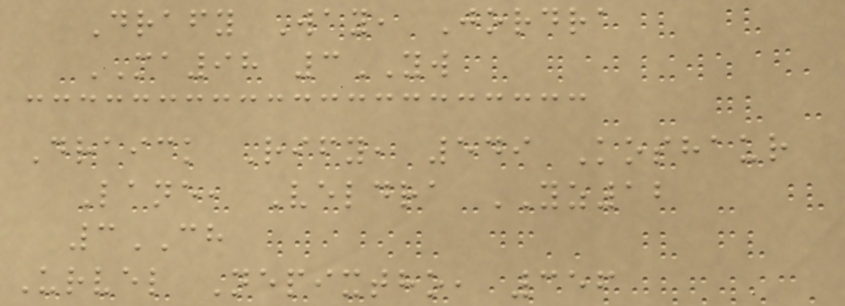Drafy Way, Jordra
MA98 3YW
Draick Rify, 549 Koshaur
Lane, Veldra YZ12
3CH
Urvel Nepixtho, 356
